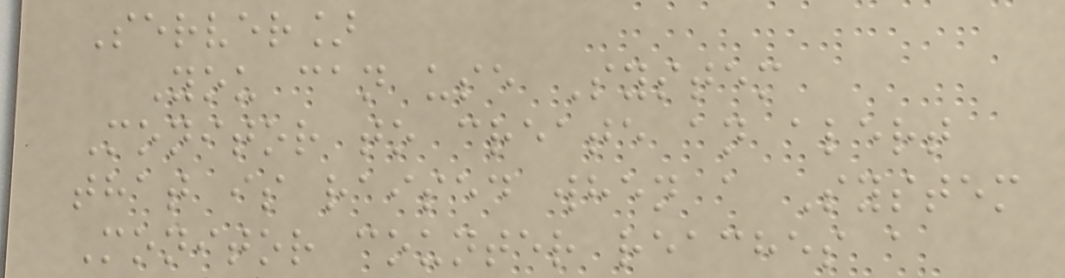Server]
You can use System
Monitor to create an alert
that is raised when a System
Monitor counter reaches a
